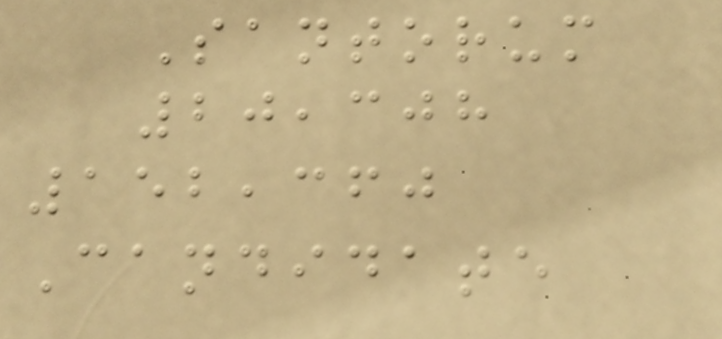Santorum
20,308
152,360
Candidate
